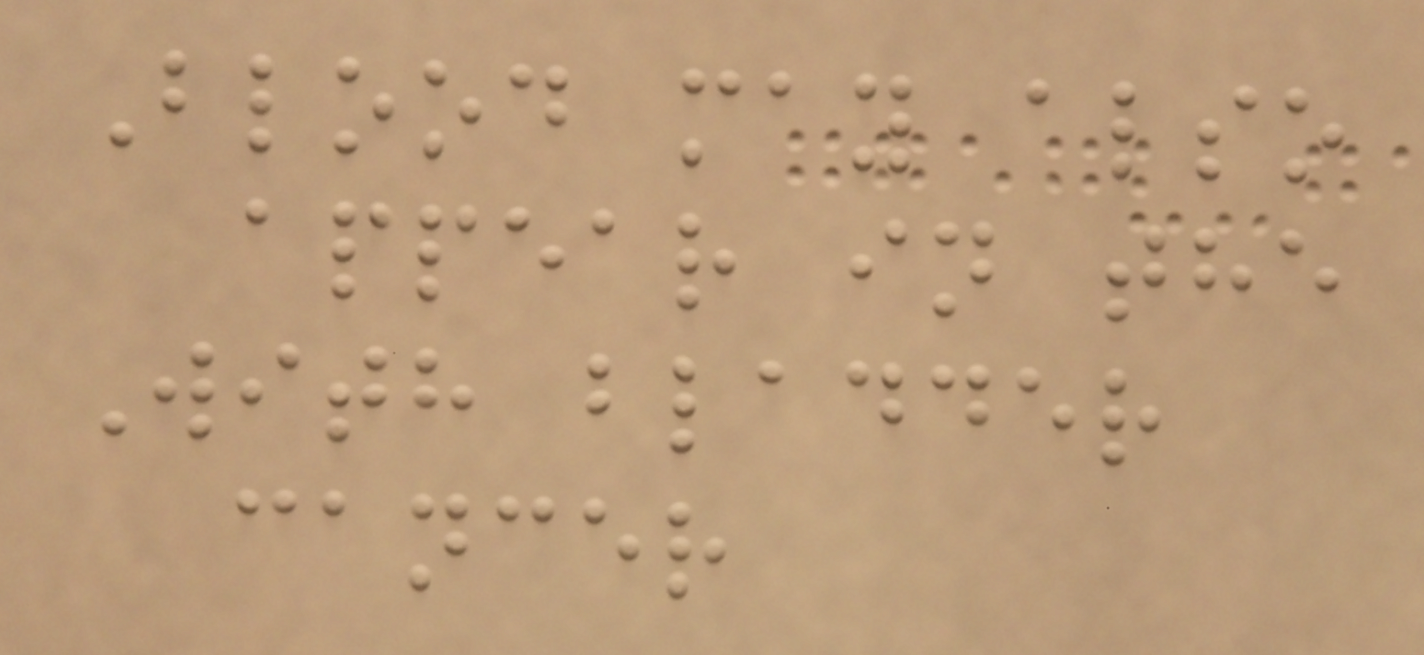Blood may also
appear in the
With bladder
cancer
